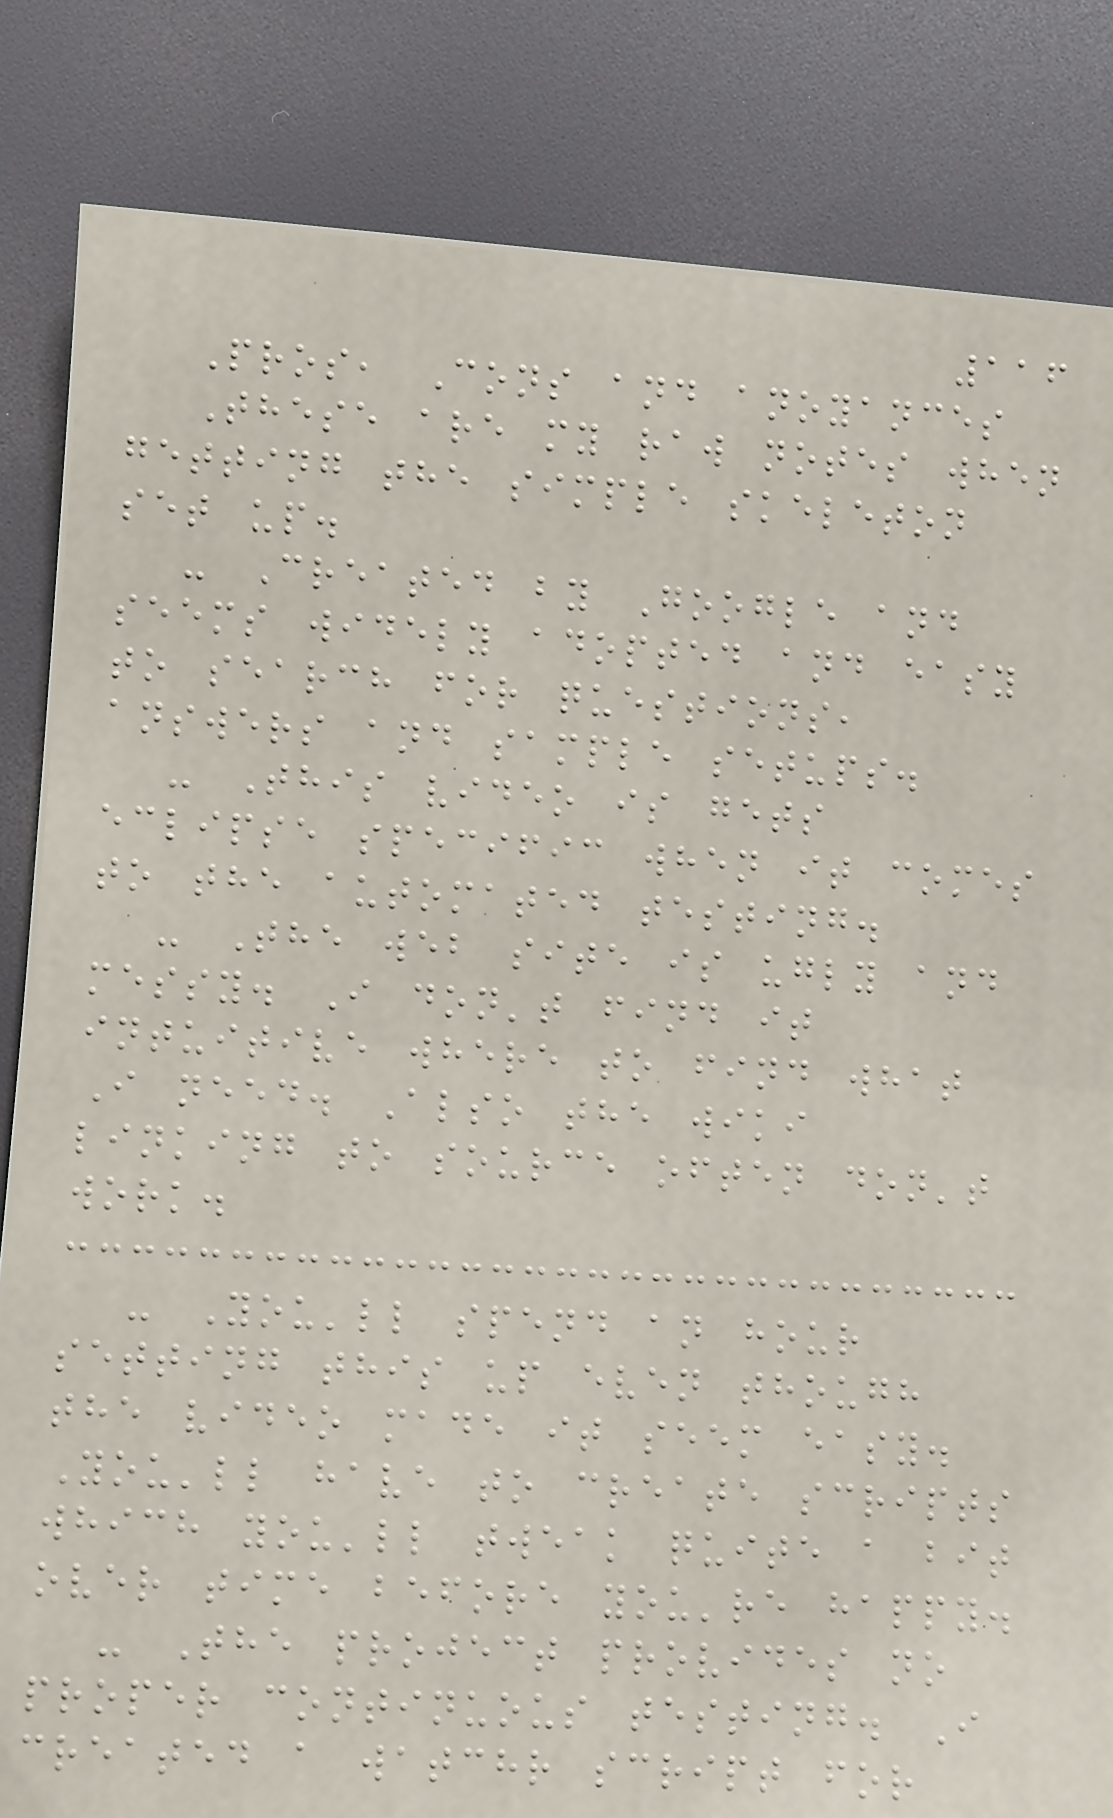116
Pros, Cons and anoyances
These are my raw notes when
getting the simple skeleton
set up.
- Created by Google and
seems widely adopted and easy
to search for questions,
answers and sample setups.
- This video is gets
eclipse specific when it comes
to the automated testing.
- The web site is ugly and
messy. I don't find it
intuitive where to find what
I need. Also the wiki
linking to source often don't
work.
- You'll spend an hour
setting this up even though
the video made it seem easy.
You'll have to create scripts
which you'll tweak quite a bit
over time before you're happy.
- The project provides no
proper continuous testing. I
created a watchr script for
